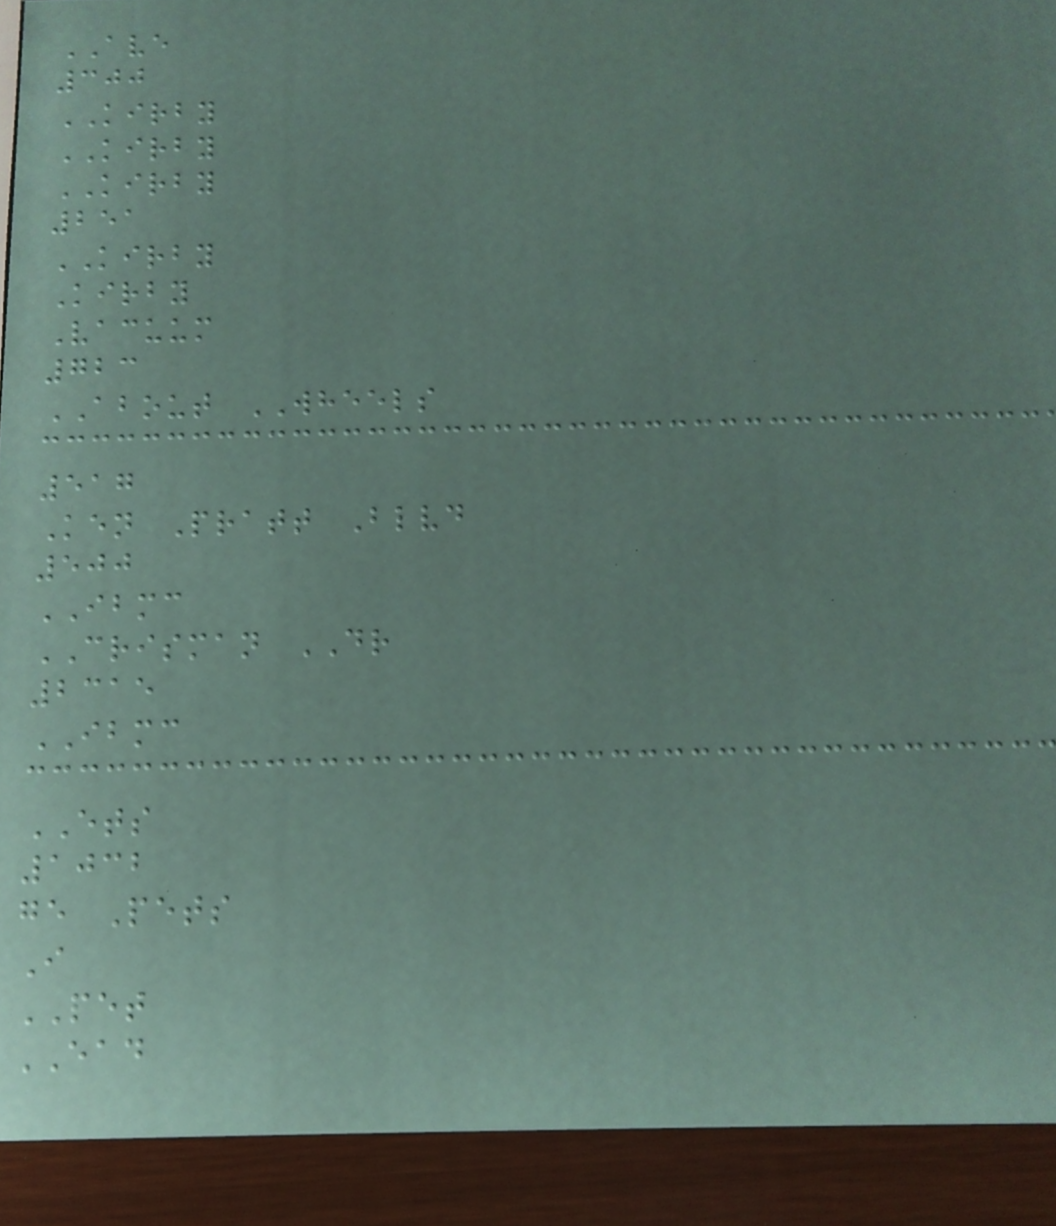AVE
300
KIRBY
KIRBY
KIRBY
251
KIRBY
Kirby
Vacuum
723
ABOUT WHEELS
517
Ken Pratt Blvd
500
IBMC
CRISMAN DR
2315
IBMC
ETS
1032
ge Pets
I
PET
EAD
